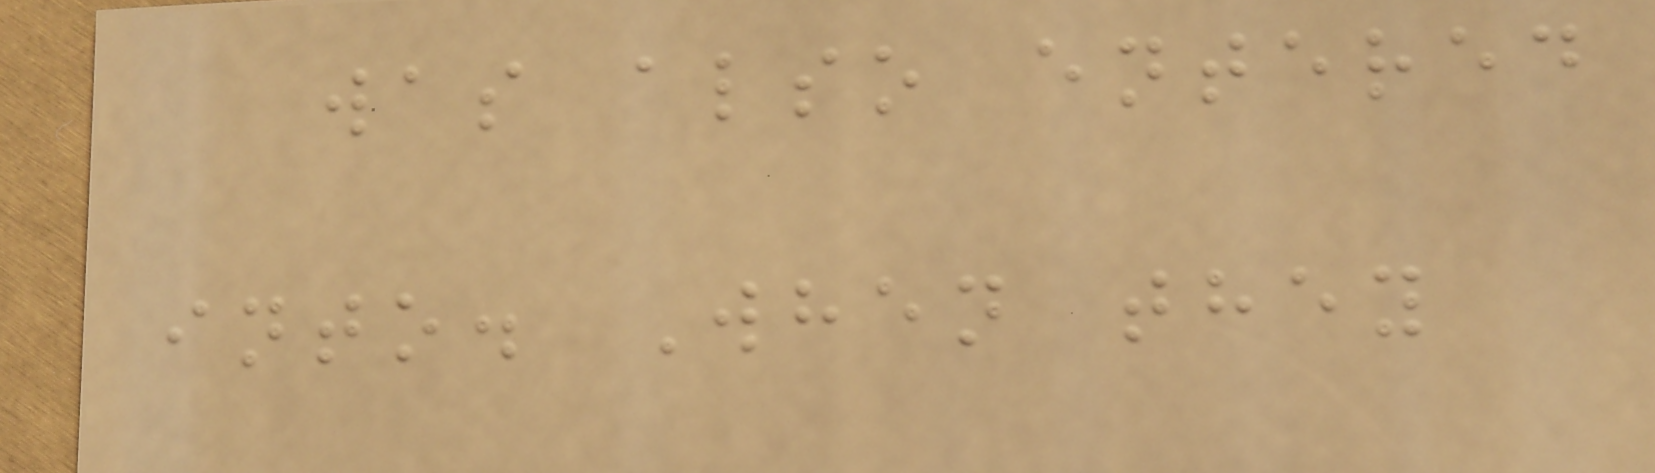was also entered
into. When they
